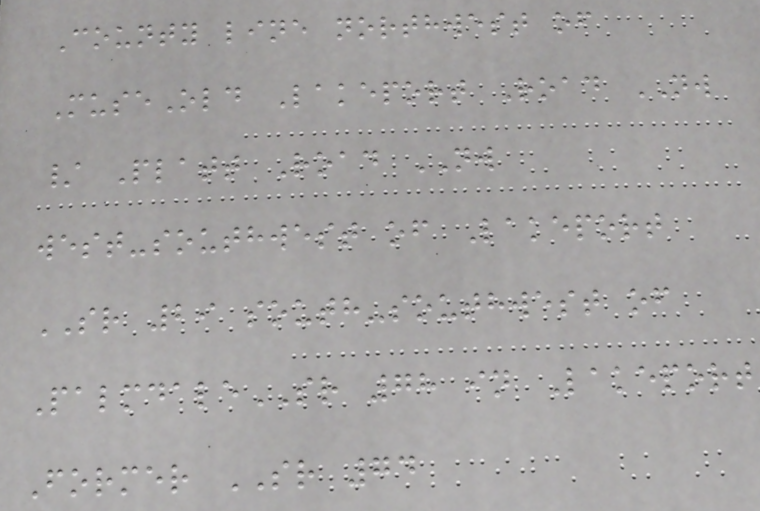County line northwest of
MuseOld Lakeport Road NW
/ Platt Road NW
west-southwest of Lakeport
SR 29 south-southwest of
PalmdaleSR 78 in Lakeport
Former SR 74
